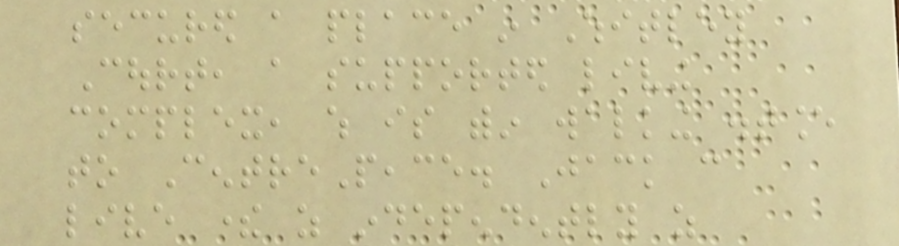secured a place in Whitley
Court, a supported living
complex, which is within walking distance
to CentrePeace. Jack can
live there as independently as
